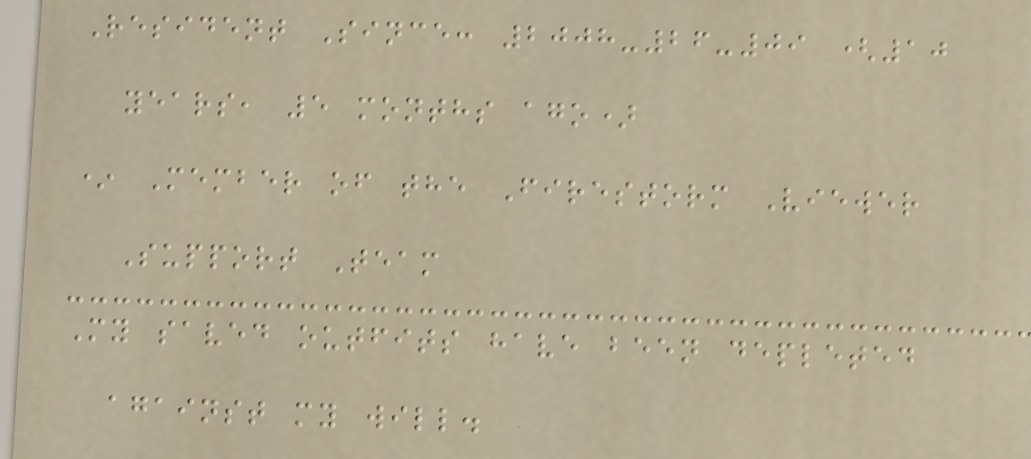Resident Since: 2008-26-09 (10
years, 5 months ago)
* Member of the Firestorm Viewer
Support Team
My saved outfits have been depleted
against my will.
